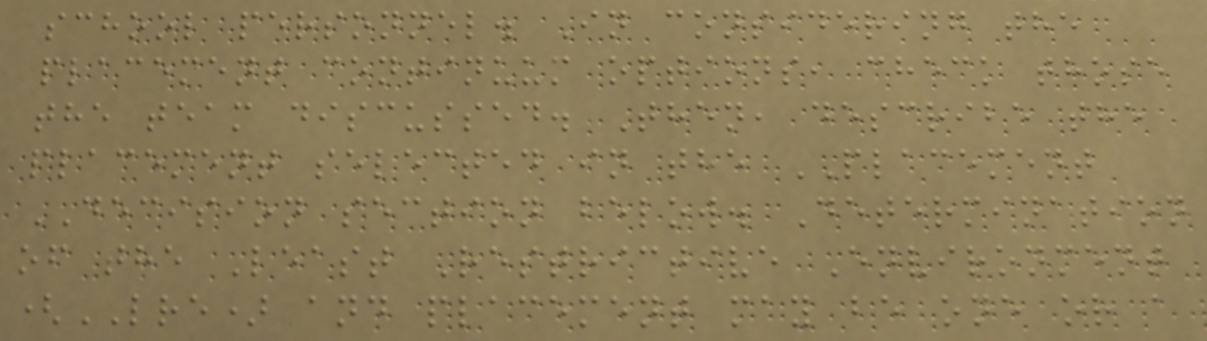school personnel. In considering the
placement continuum options, check those
the team discussed. Then, describe the
placement selected in the PLACEMENT
DECISION section below. Determination
of the Least Restrictive Environment
(LRE) and placement may be one or a
